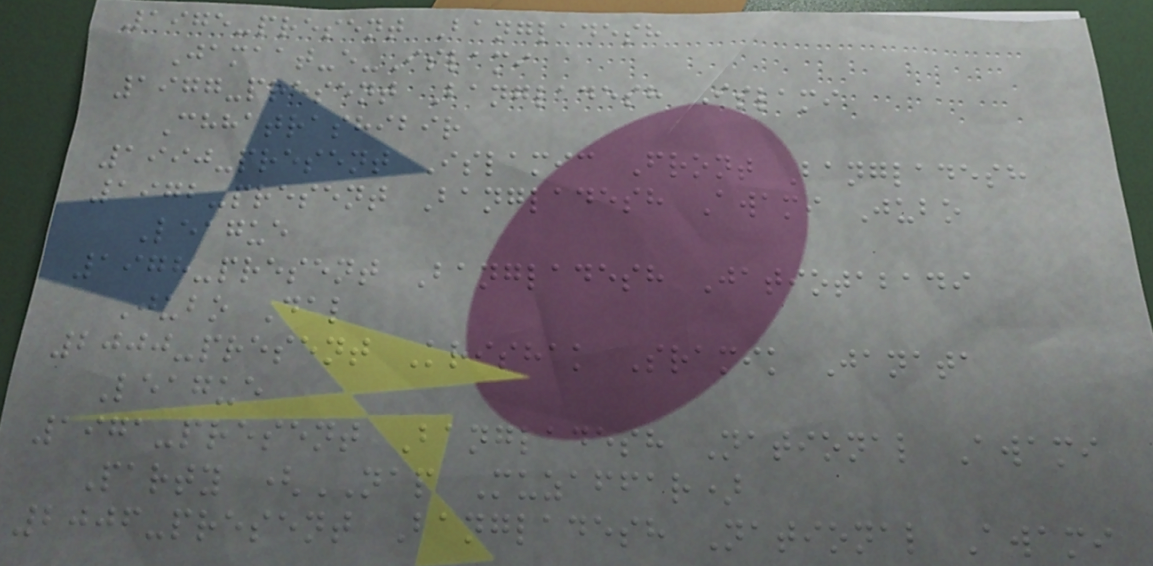1975-present Bangladesh
Jamaat-e-Islami
1977-present Bangladesh Islami
Chhatrashibir
1990-present Islamic Front Bangladesh
1972-present Bangladesh Awami Jubo
League
1978-present Bangladesh Jatiotabadi
Jubo Dal
2000-present Krishak Sramik Janata
League
1971-present Bangladesh National Awami
Party (NAP Muzaffar)
2006-present Bangladesh National Awami
